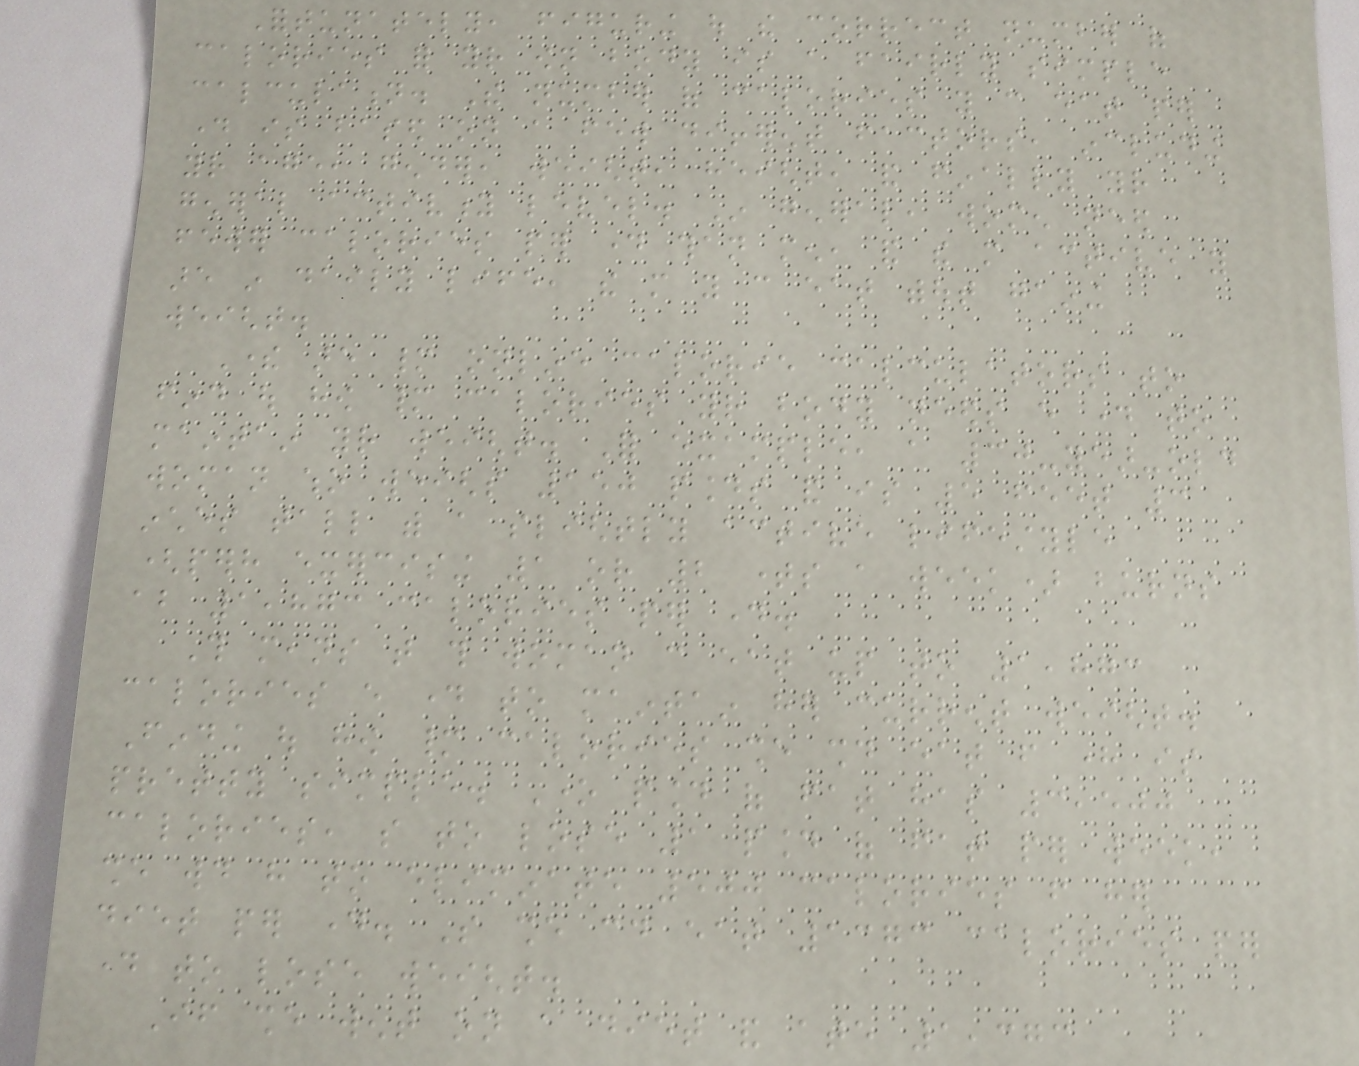Fortunately, figuring out the correct number of
calories for your own body is a fairly simple
calculation. The number of calories you can eat per
day is based on a few different factors, including
your age, gender, weight, height, and finally your
general activity level. In general, women need
fewer calories per day than men, and the more active you
are in daily life, the more you can eat without gaining
weight.
There are many online calorie calculators to
find out how many calories your body needs every day to
maintain your weight. For example, a 30-year-old
woman who weighs 150 pounds and is 5 feet 3
inches tall with a slightly active lifestyle
(perhaps exercising 1 or 2 times a week) burns
about 1,873 calories per day.
This means that this woman can eat up to 1,873
calories every day to maintain her current weight.
Finding out how many calories she should eat from here is
pretty simple. One pound of fat has 3,500
calories, so to lose 1 pound of fat per week,
she would have to eliminate 500 calories from her
diet per day. So she could eat 1373 calories per
day to lose weight.
If she went on a diet and ate 1,373
